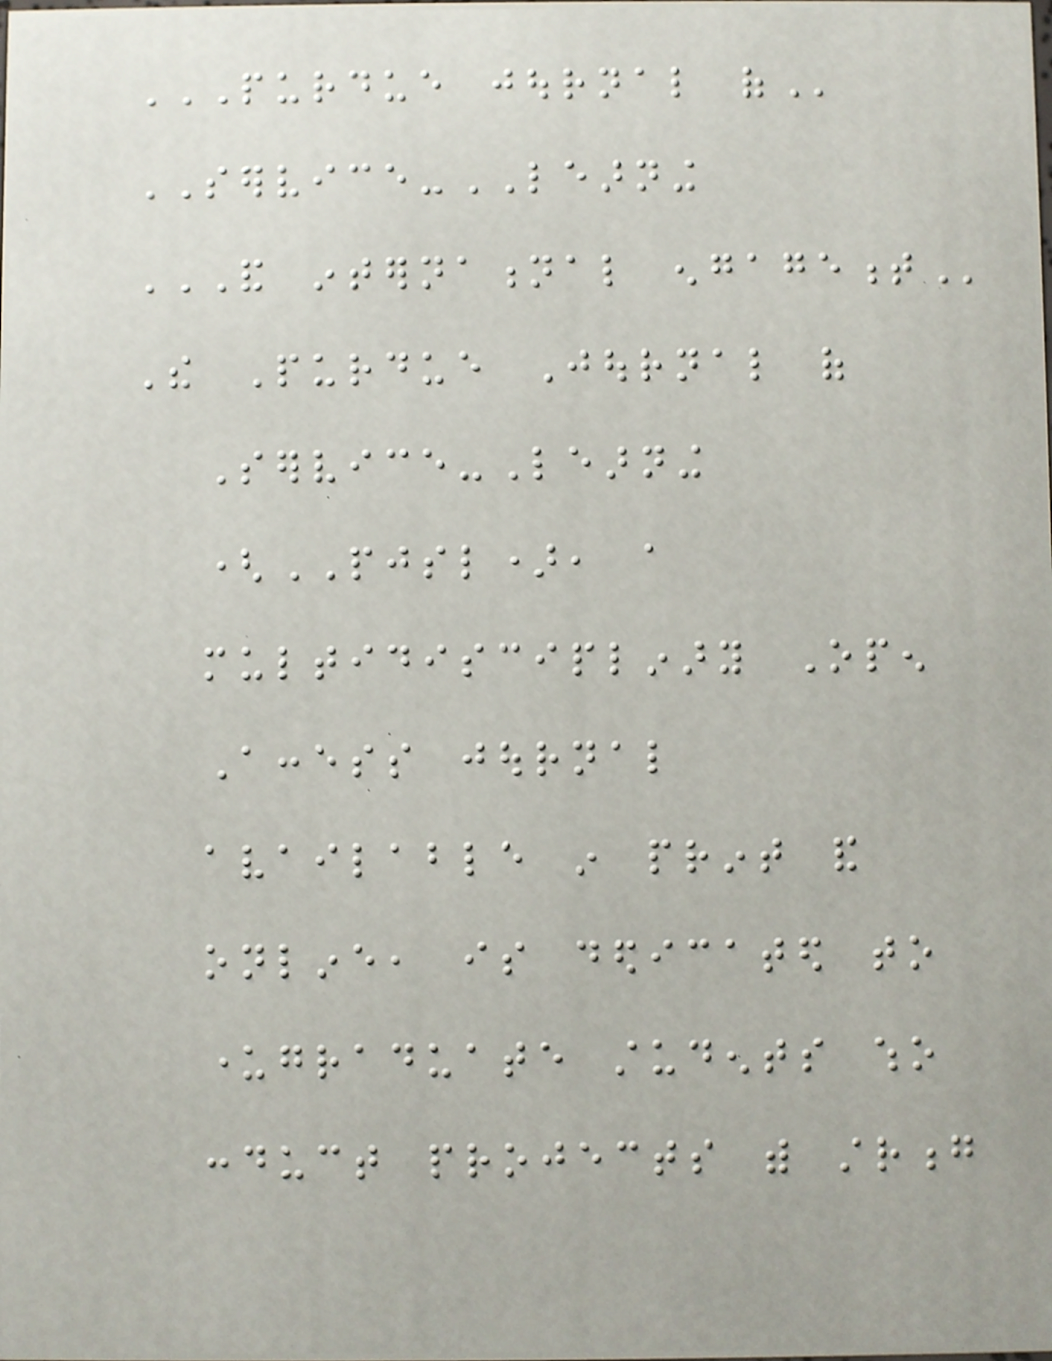PURDUE JOURNAL OF
SERVICE-LEARNING
AND INTERNATIONAL ENGAGEMENT
The Purdue Journal of
Service-Learning
(PJSL), a
multidisciplinary Open
Access journal
available in print and
online, is dedicated to
undergraduate students who
conduct projects with strong
